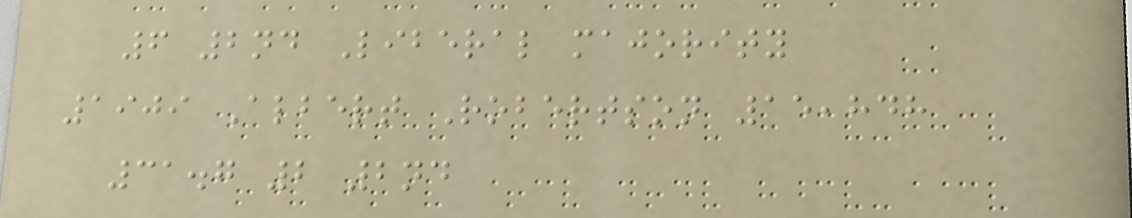6 2nd Liberal majority
1909 Albert Robertson 15,848
31.7 2 2nd
